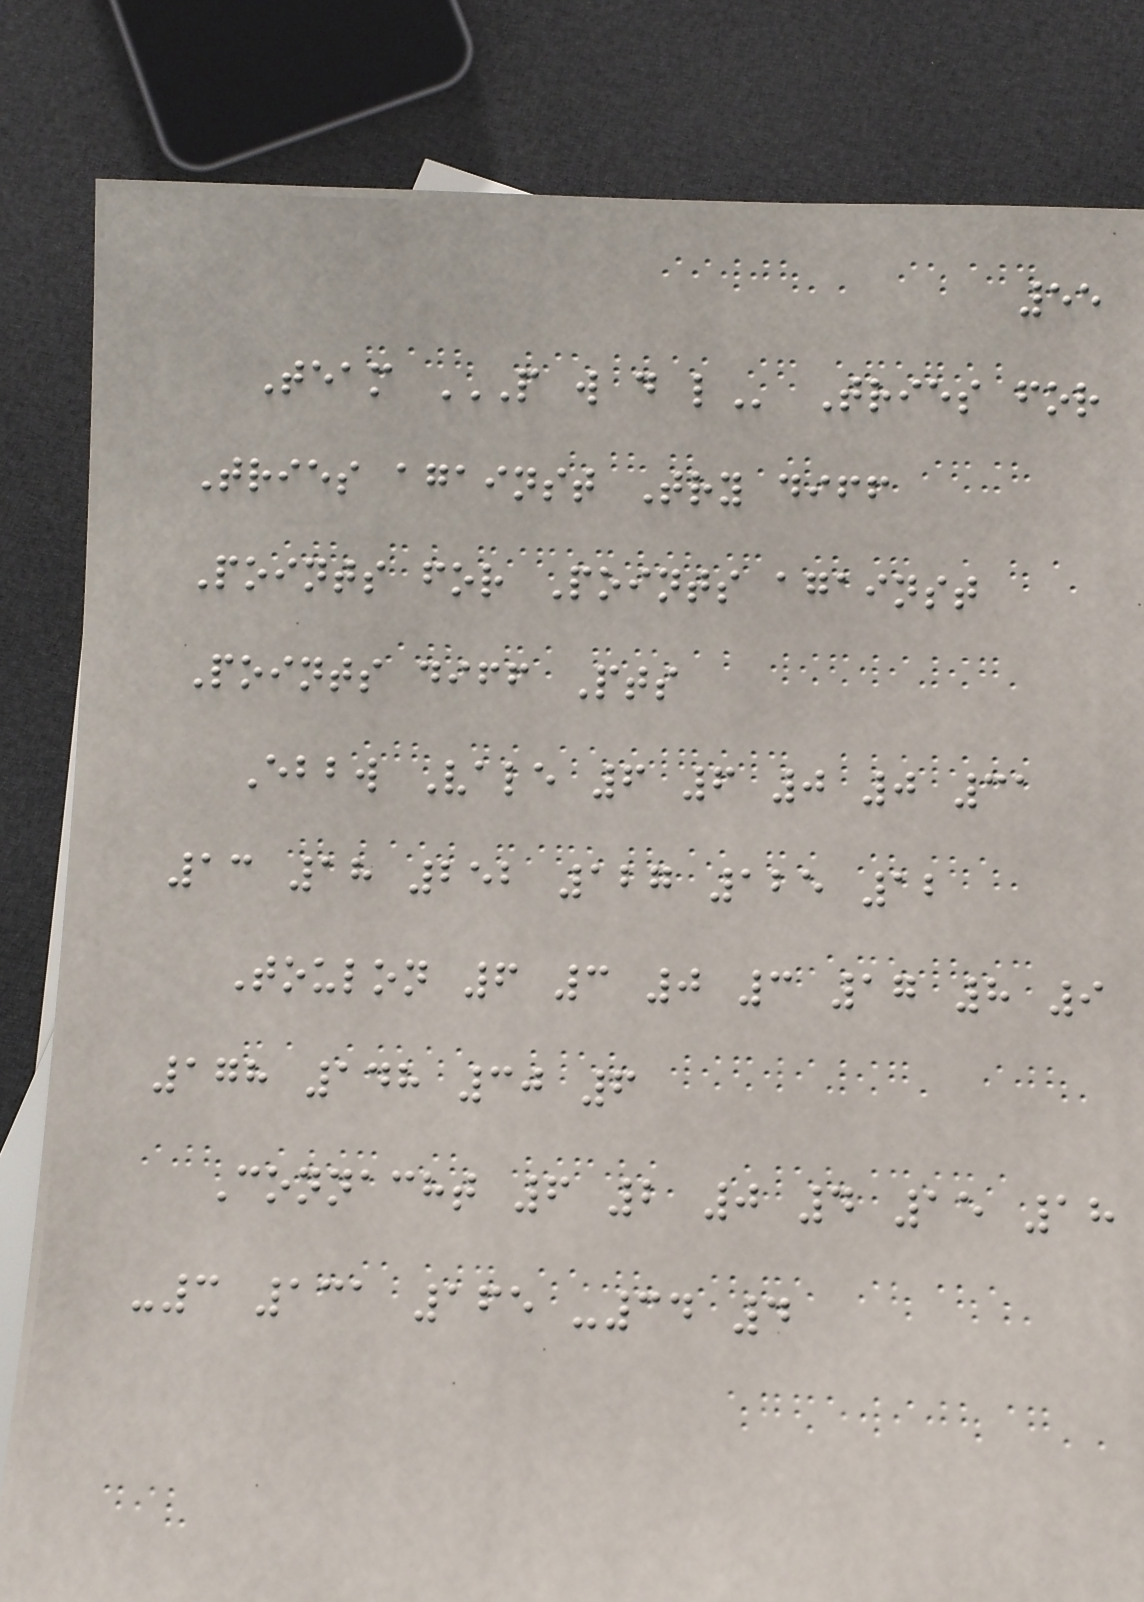55
Team P W D L Tries for
Tries against Try diff
Points for Points against
Points diff Pts
Ebbw Vale 6 6 0 0 31
13 18 252 127 125 12
Toulon 6 3 0 3 17 8 9
178 148 30 6
Connacht 6 2 0 4 15 18
-3 131 165 -34 4
